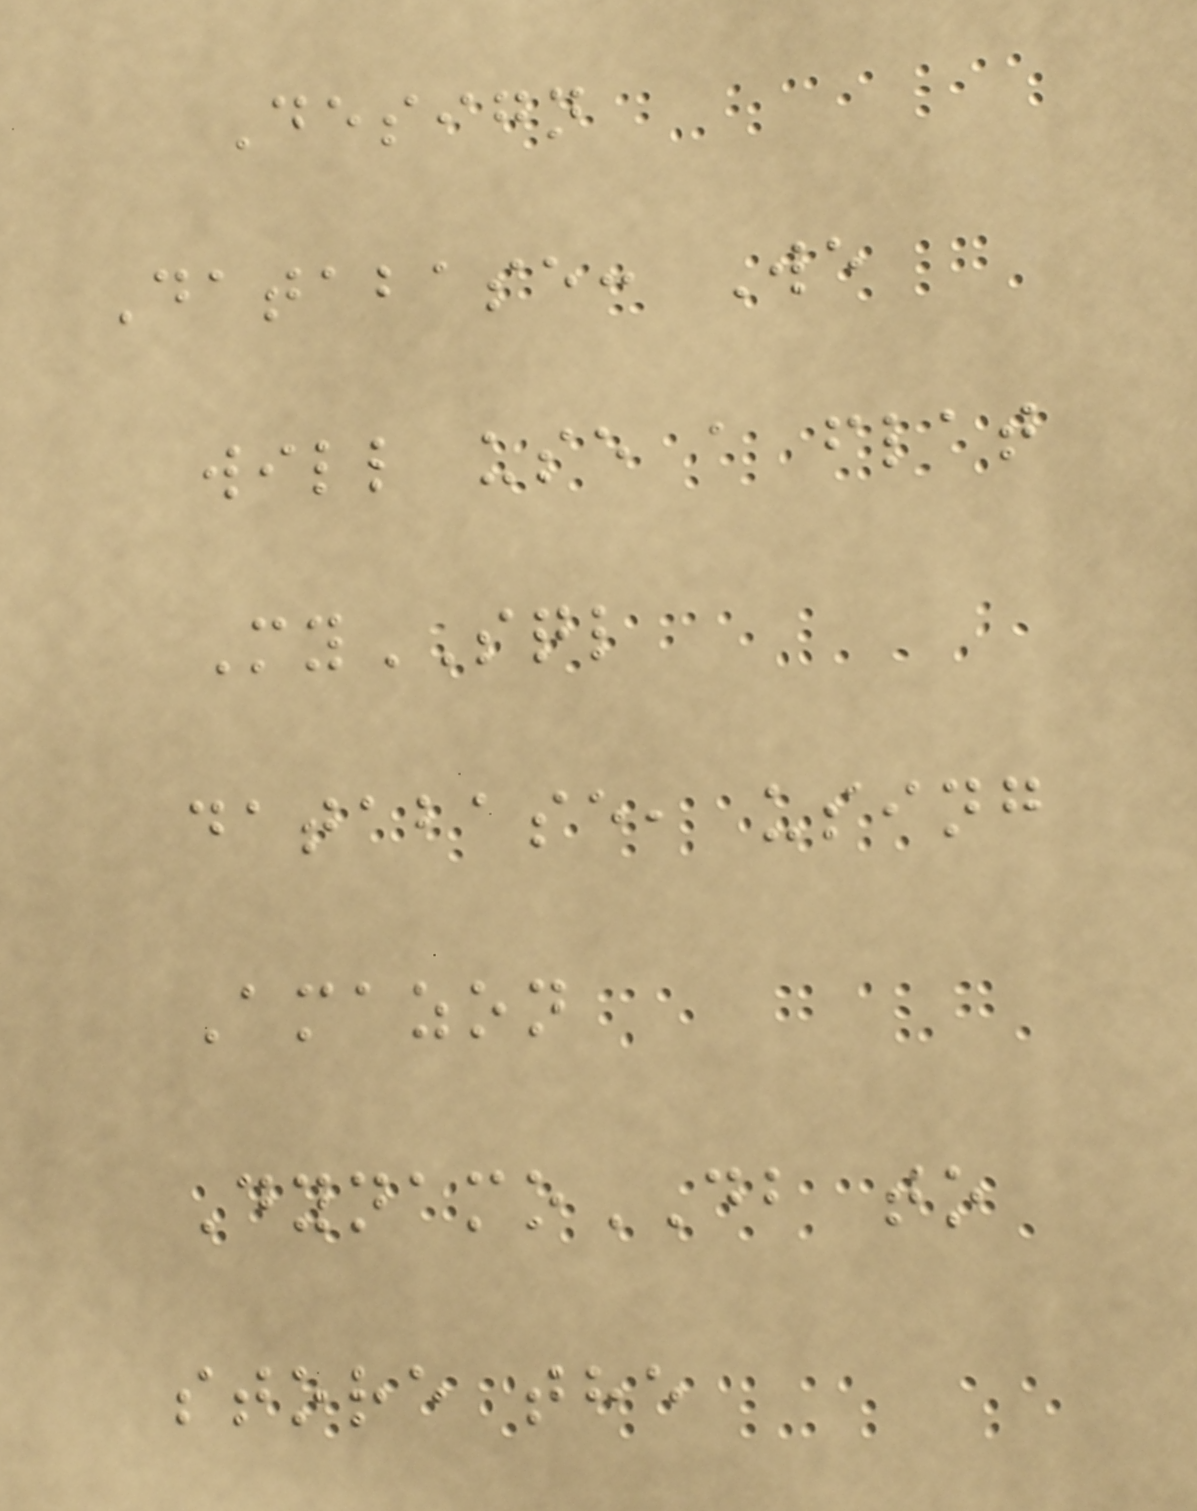Design
Database: We
will use a flat
MySQL
database, using
Amazon
DynamoDB to
store the
